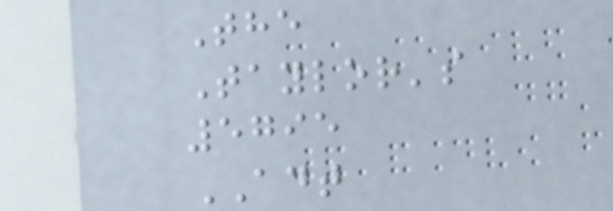The
Taylor's
5795
ADT
